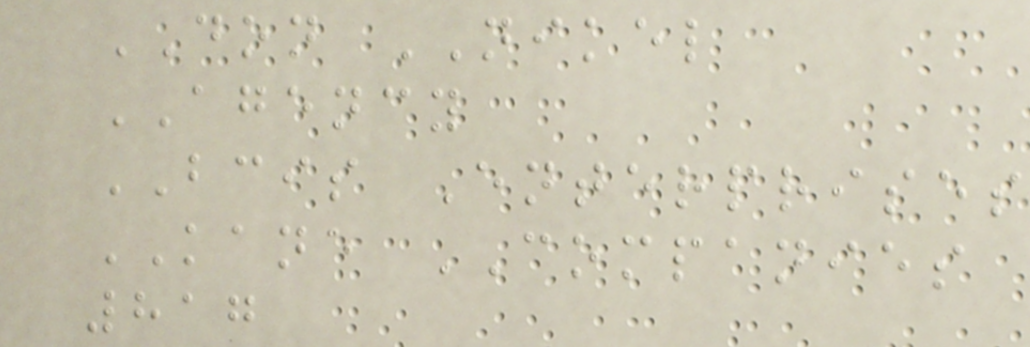DON NIKEL
AGENCY
BCIS Enterprises
KANE COMPANIES
817
